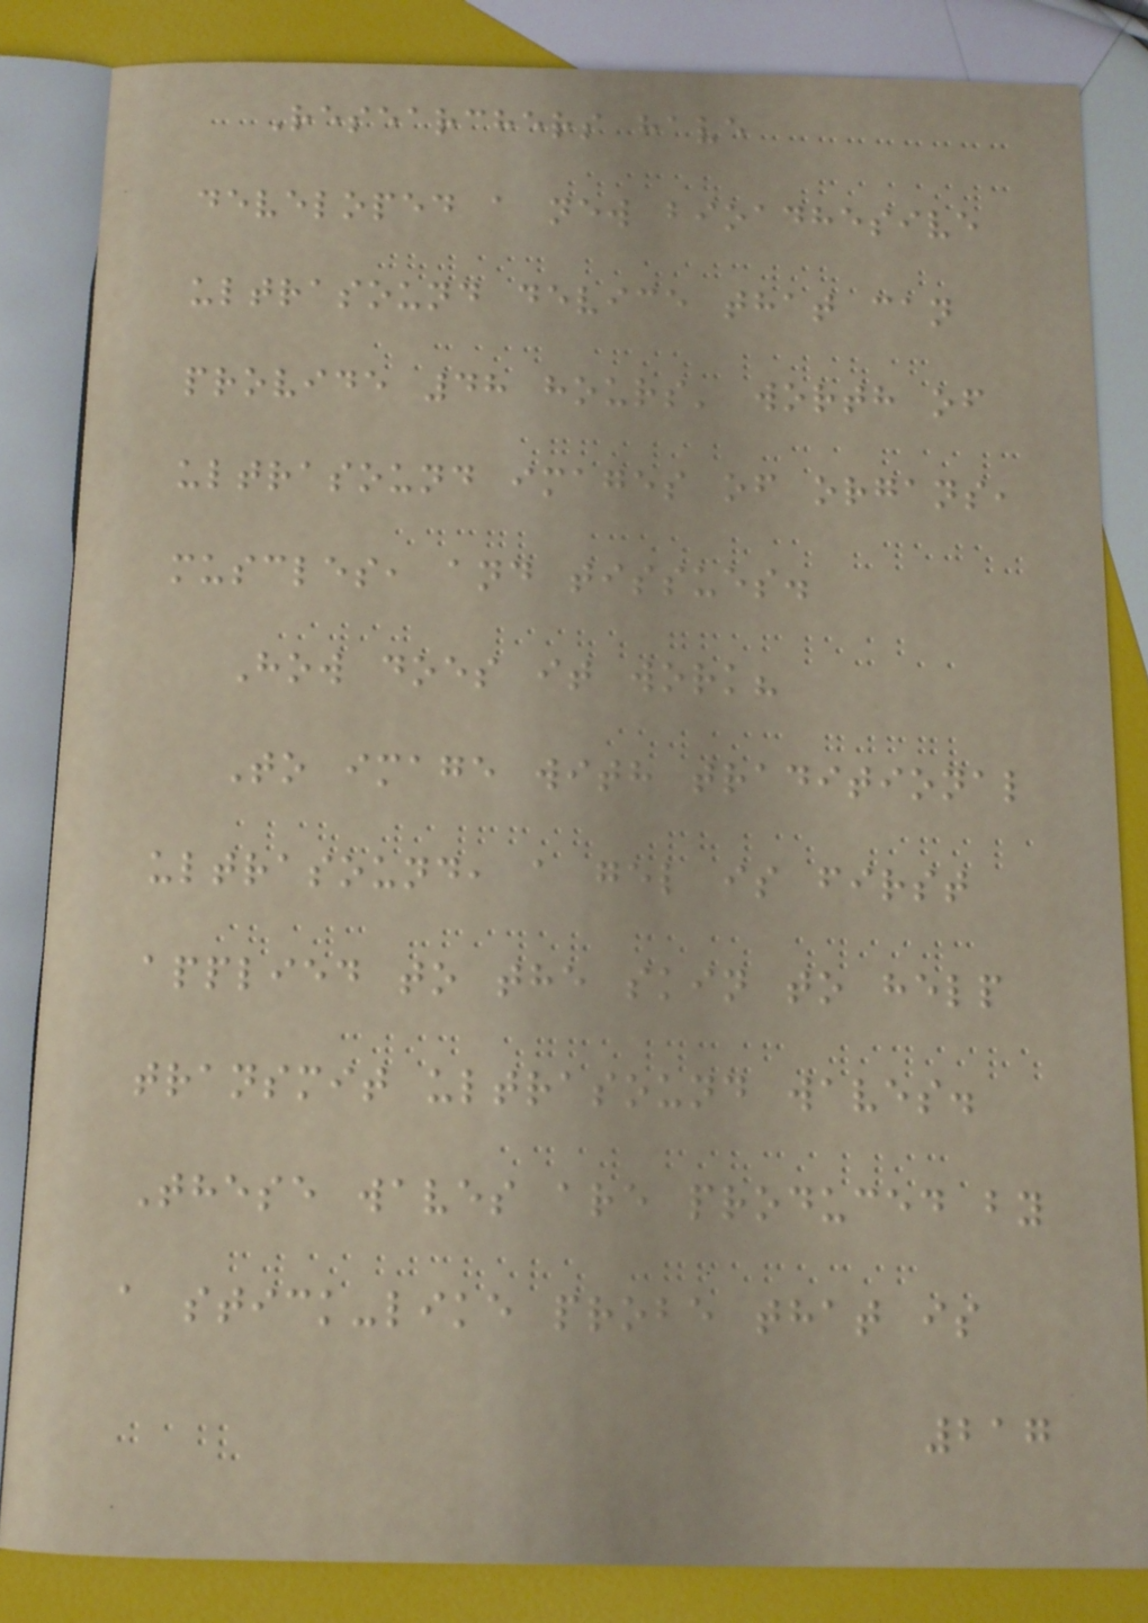Researchers have
developed a new bioadhesive
ultrasound device that can
provide 48 hours' worth of
ultrasound images of organs,
muscles, and tissues.
How does it work?
To image with traditional
ultrasound, a gel is first
applied to the skin to help
transmit ultrasound waves.
These waves are produced by
a stick-like probe that is
217
